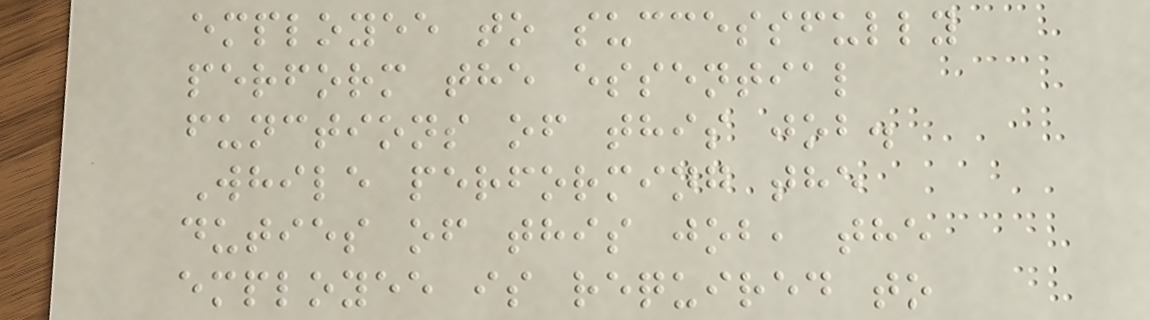employee to successfully
perform the essential
functions of this job.
While performing the
duties of this job, the
employee is required to
